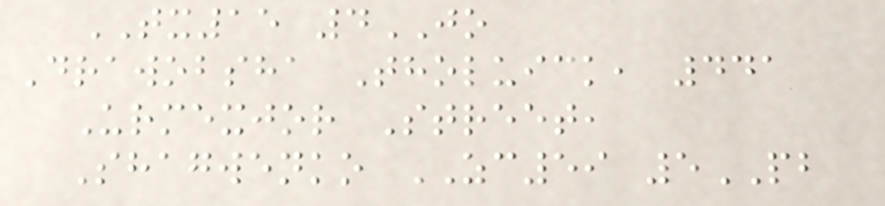TX15 4JO
Drawobsha Tholuick, 441
Urmexjor Street,
Shagwenko ZC59 5PB
